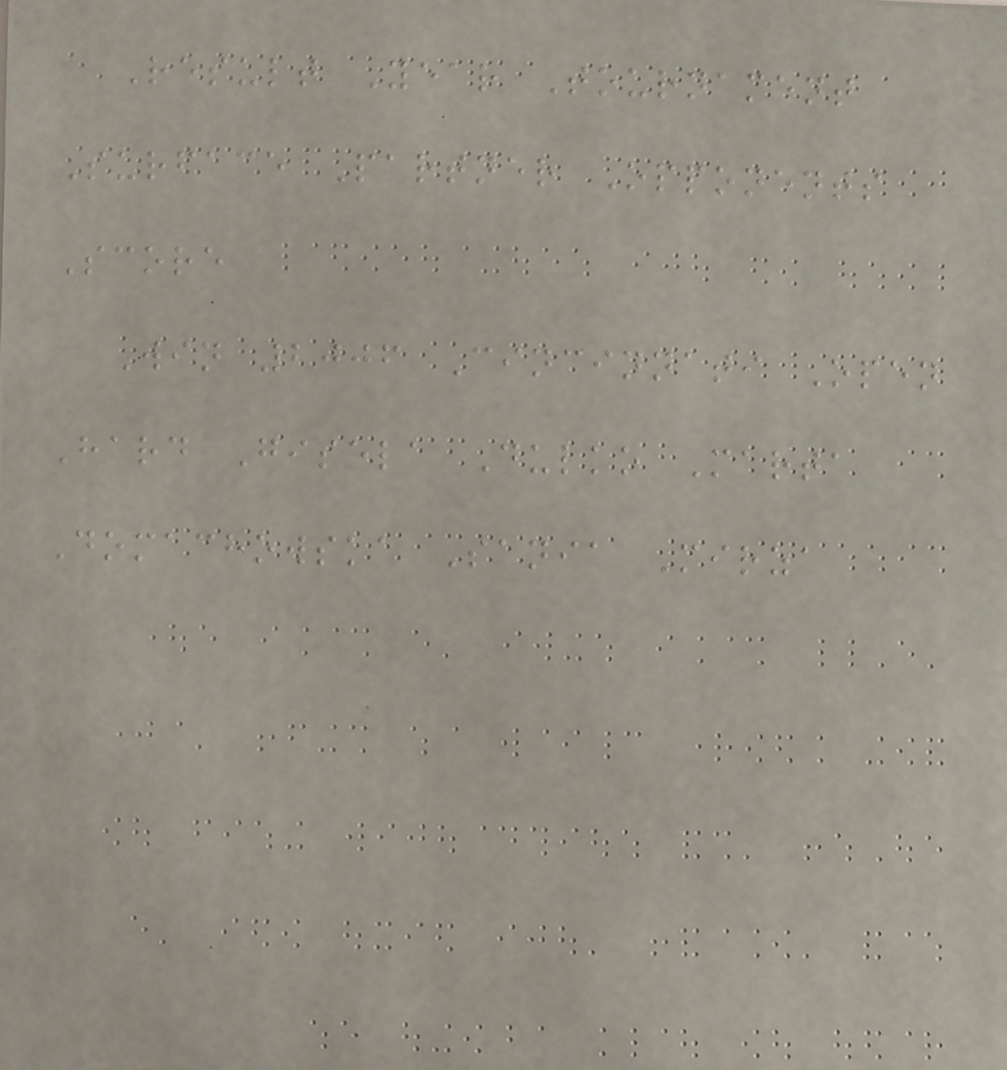Result Year Tournament
Surface Partner Opponents
Score
Win 2006 Cincinnati Open
Hard Gisela Dulko Marta
Domachowska Sania Mirza
